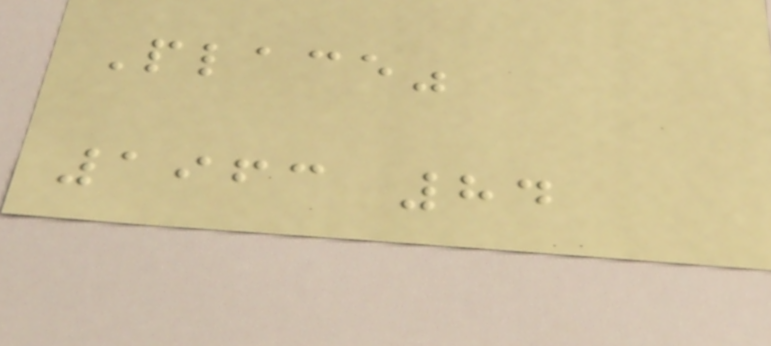Place"
1963 84
